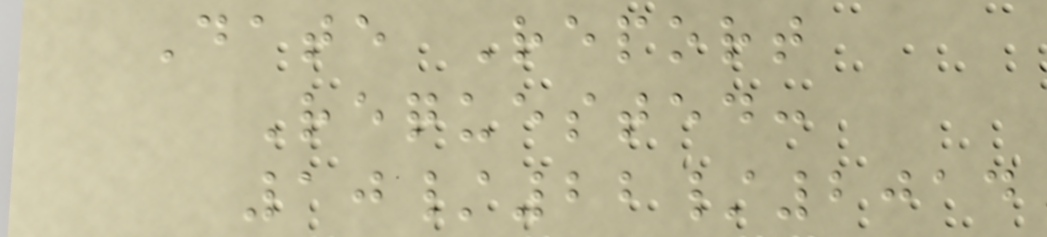Date Report
Requested:
10/22/2014
